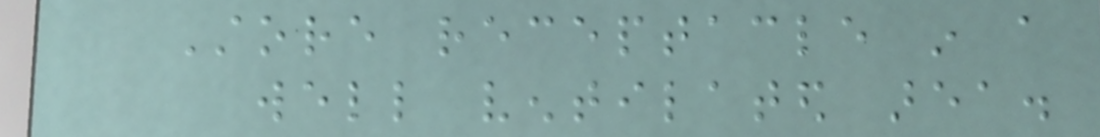Store receptacle in a
well ventilated area.
